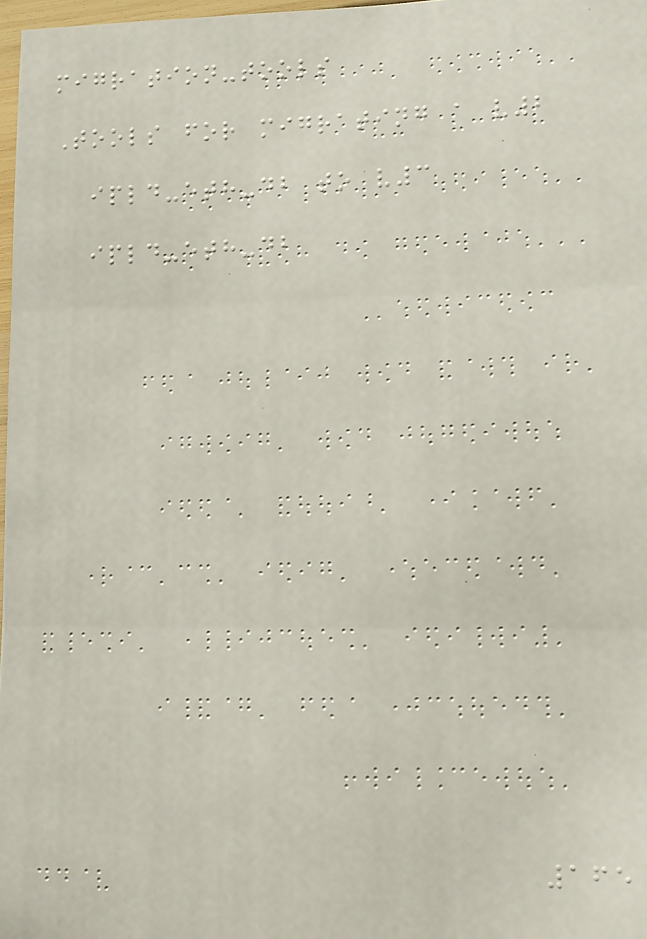migration-tools
Tools for migrating a v2
ipld-eth-db to v3
ipld-eth-db
165
